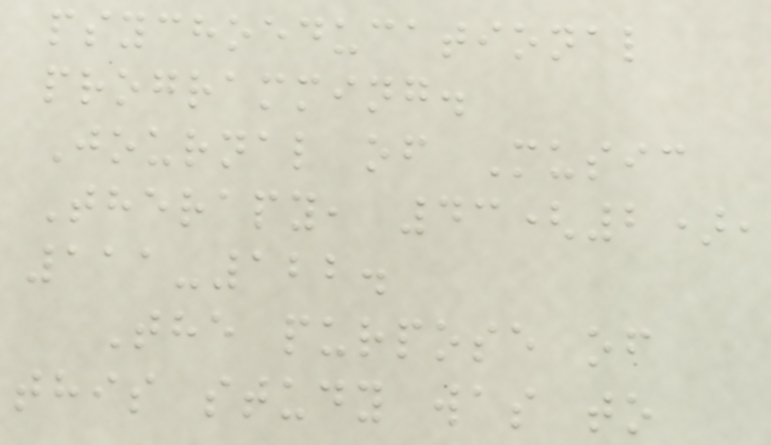psychoeducational
programming.
Journal of Music
Therapy, 43(2),
111-122.
The purpose of
this study was to
